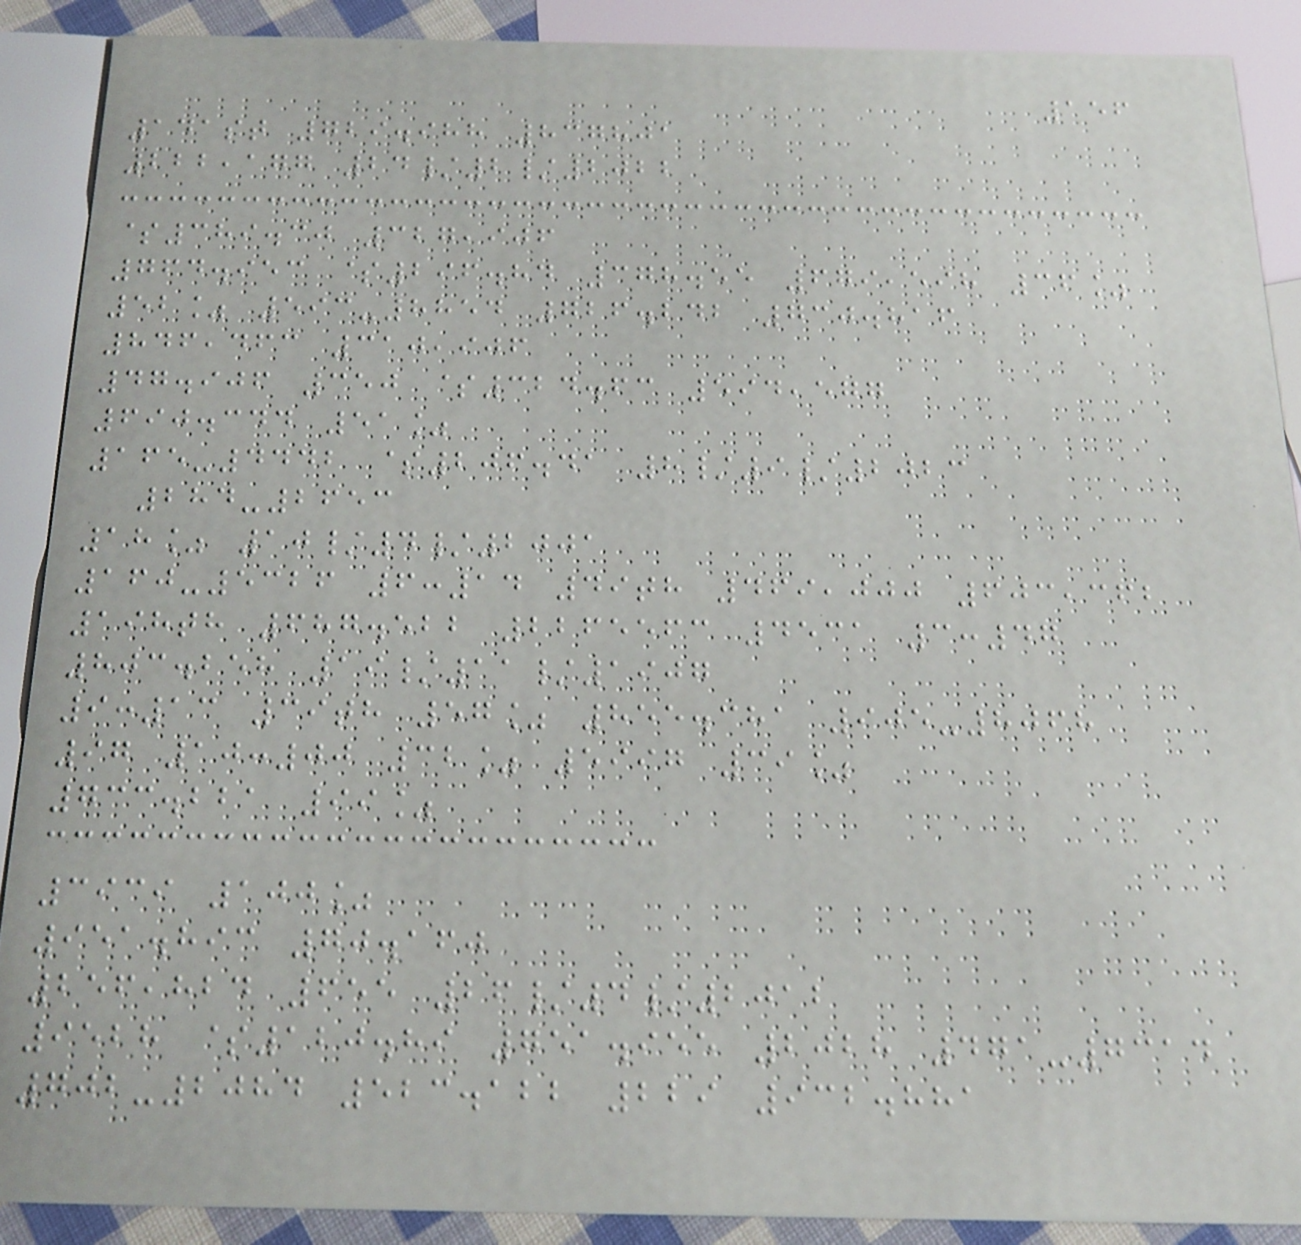156
141st 729.988 837801
222,177 24/2/2022
$389.30 327,906
764.953 $296.84 378.55 679,598 36%
52% 593-8854 726.242 730.816
846,463 310,906
47.906 350 $324.63 594,577
690.344 51%
165-4442 $206.41 8/9/2023
284-2653
18% 10/4/2001
160-5326 6:14 49th 469,000 603,362
198th 687.522 2265563 4531 3:47
803.258 19/11/1907
9:13 39th 57% 855.381 905-8068
97 10:00 32% 5997 39%
733.221 99%
3939 100%
951.893 70.160
256,824 655 26/4/2012
9528 $120.89 751.955 2028 471-7314
702-2084 523.122 229 932.881
